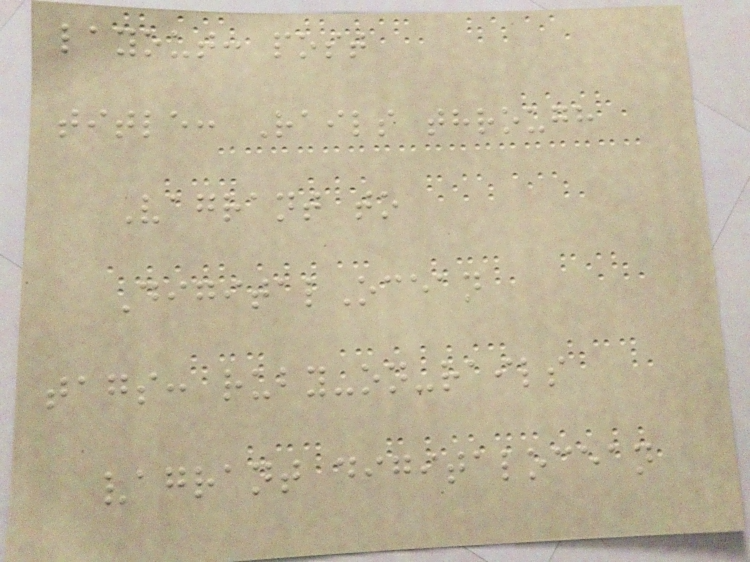layout: post
title: Rails through
Vagrant to
DigitalOcean
tags: ruby-on-rails
vagrant digitalocean
